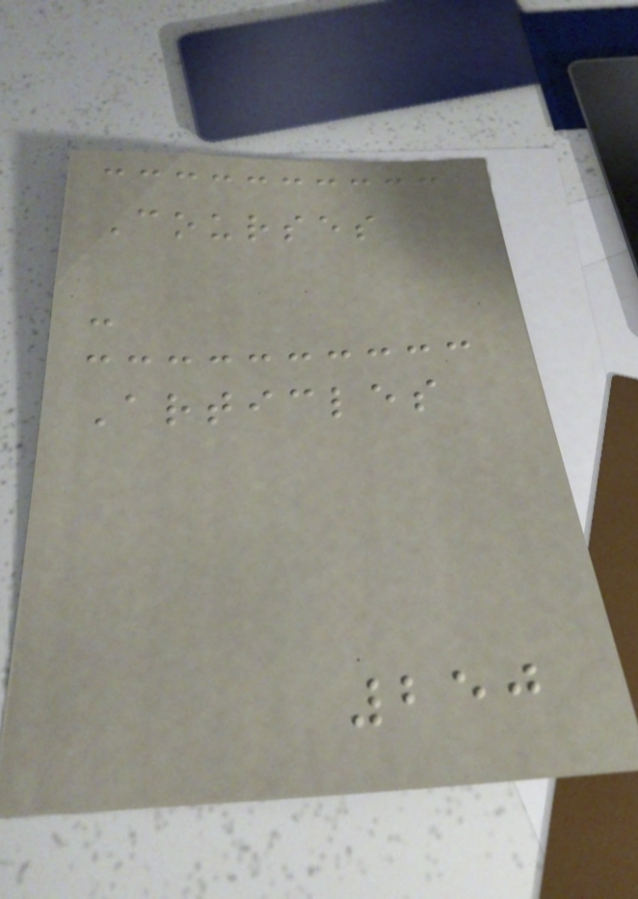Courses
-
Articles
250
